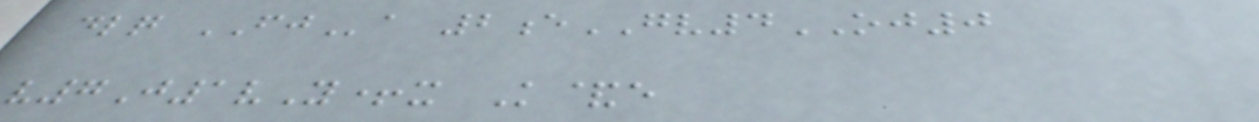dlq FJa 2eGV4OJ0
v7J1vY+x K&e
